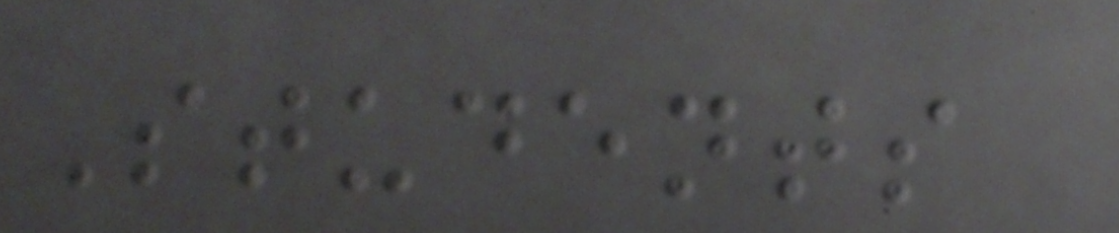Students
